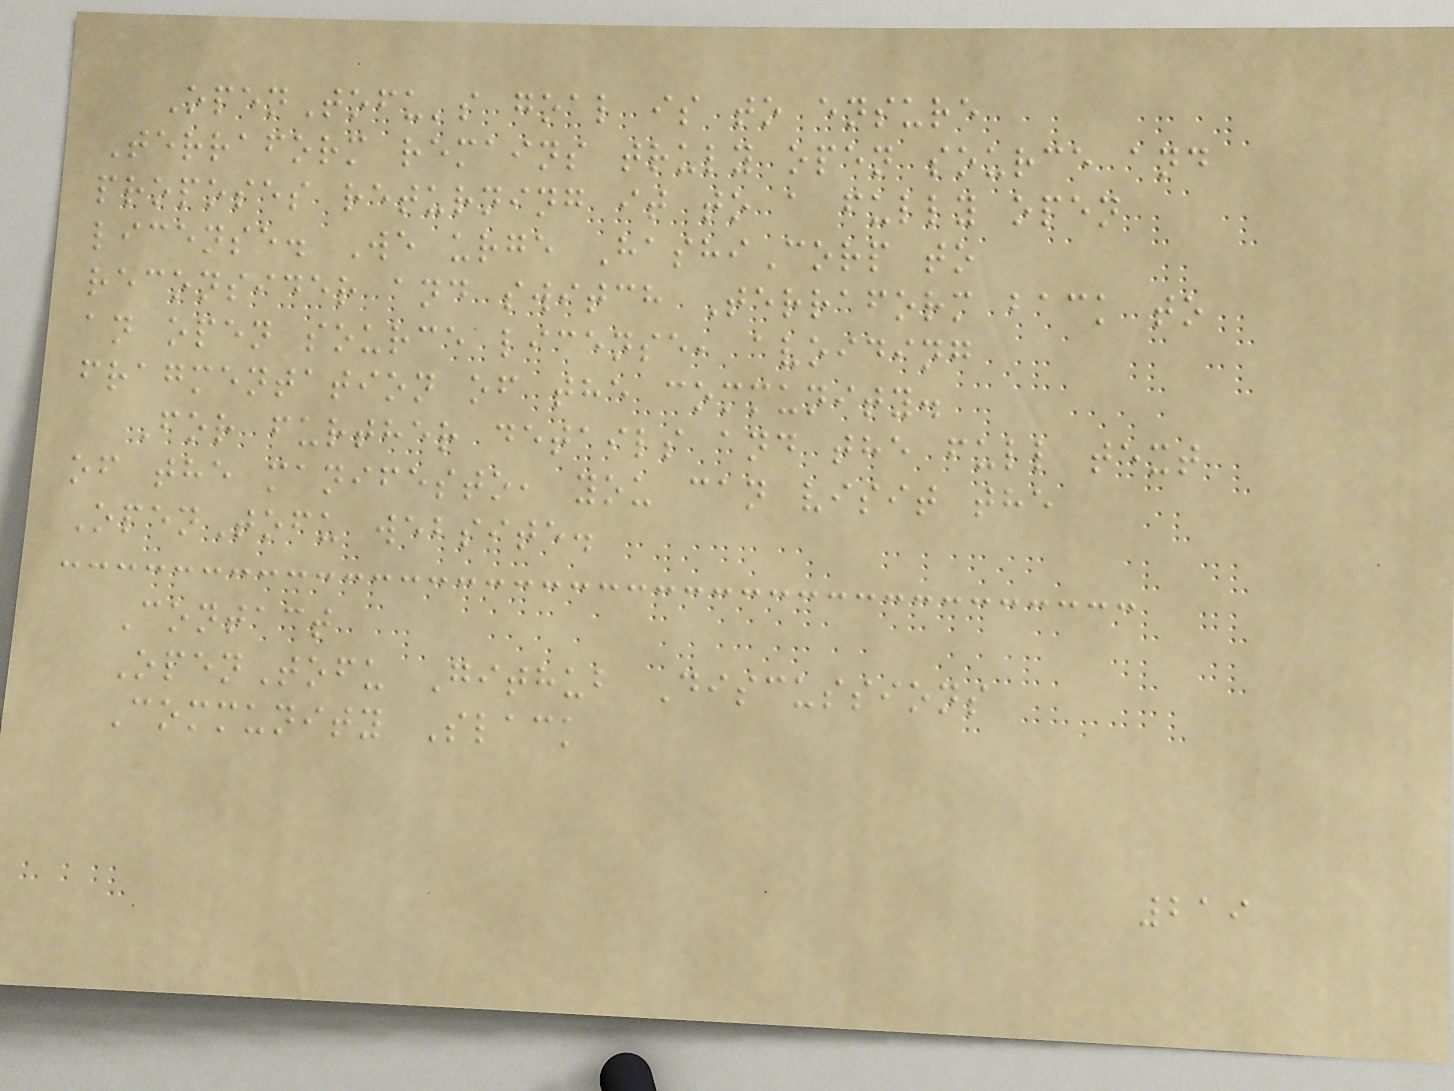OpenTofu's goal is to ensure
Terraform remains truly open source and
proposes returning it to a fully open
license. We urge HashiCorp to
reconsider and switch Terraform back to
an open source license, avoiding
fragmentation of the community.
For further details and the full text
of the manifesto, you can visit the
OpenTofu website.
Contact
OpenTofu Github Discussions
Community Slack
219
